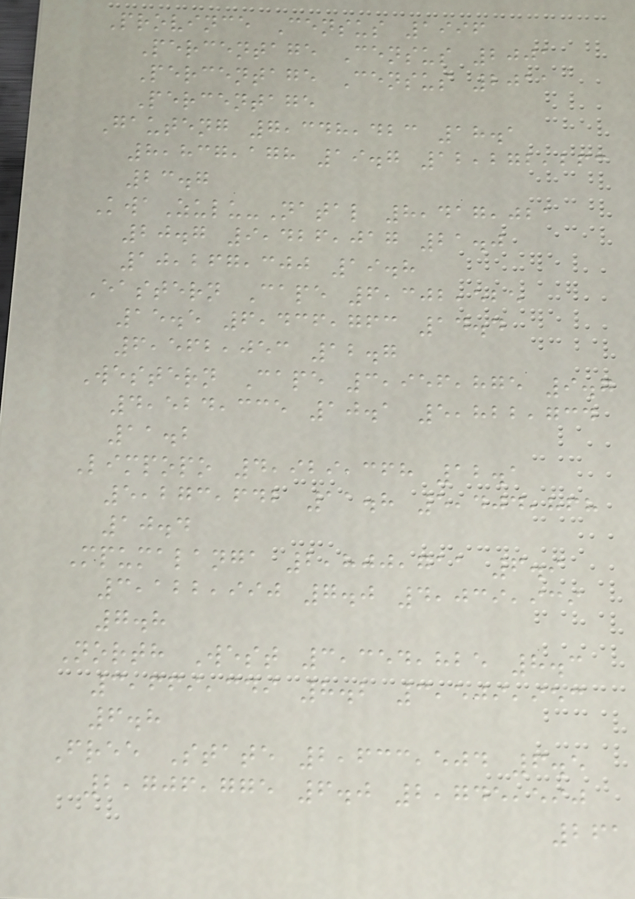Province Census 1996
Percentage Census 2001
Percentage Census 2011
Percentage
Gauteng 7,348,423 18.1
8,837,178 19.7 12,272,263
23.7
KwaZulu-Natal 8,417,021
20.7 9,426,017 21.0
10,267,300 19.8
Eastern Cape 6,302,525
15.5 6,436,763 14.4
6,562,053 12.7
Western Cape 3,956,875 9.7
4,524,335 10.1 5,822,734
11.2
Limpopo 4,929,368 12.1
5,273,642 11.8 5,404,868
10.4
Mpumalanga 2,800,711 6.9
3,122,990 7.0 4,039,939
7.8
North West 3,354,825 8.3
3,669,349 8.2 3,509,953
6.8
Free State 2,633,504 6.5
2,706,775 6.0 2,745,590
261
